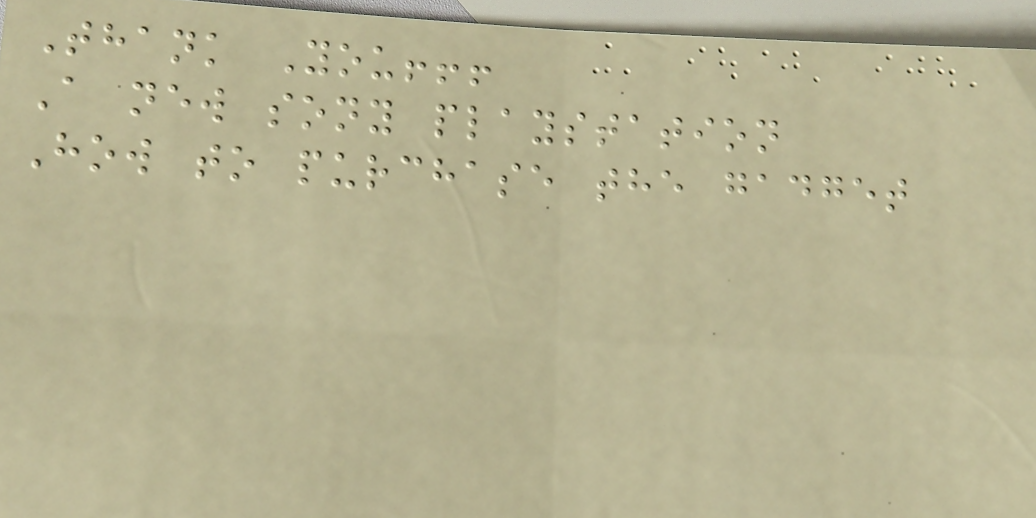Thank You!!!
A new sony playstation
How to purchase the gadget
